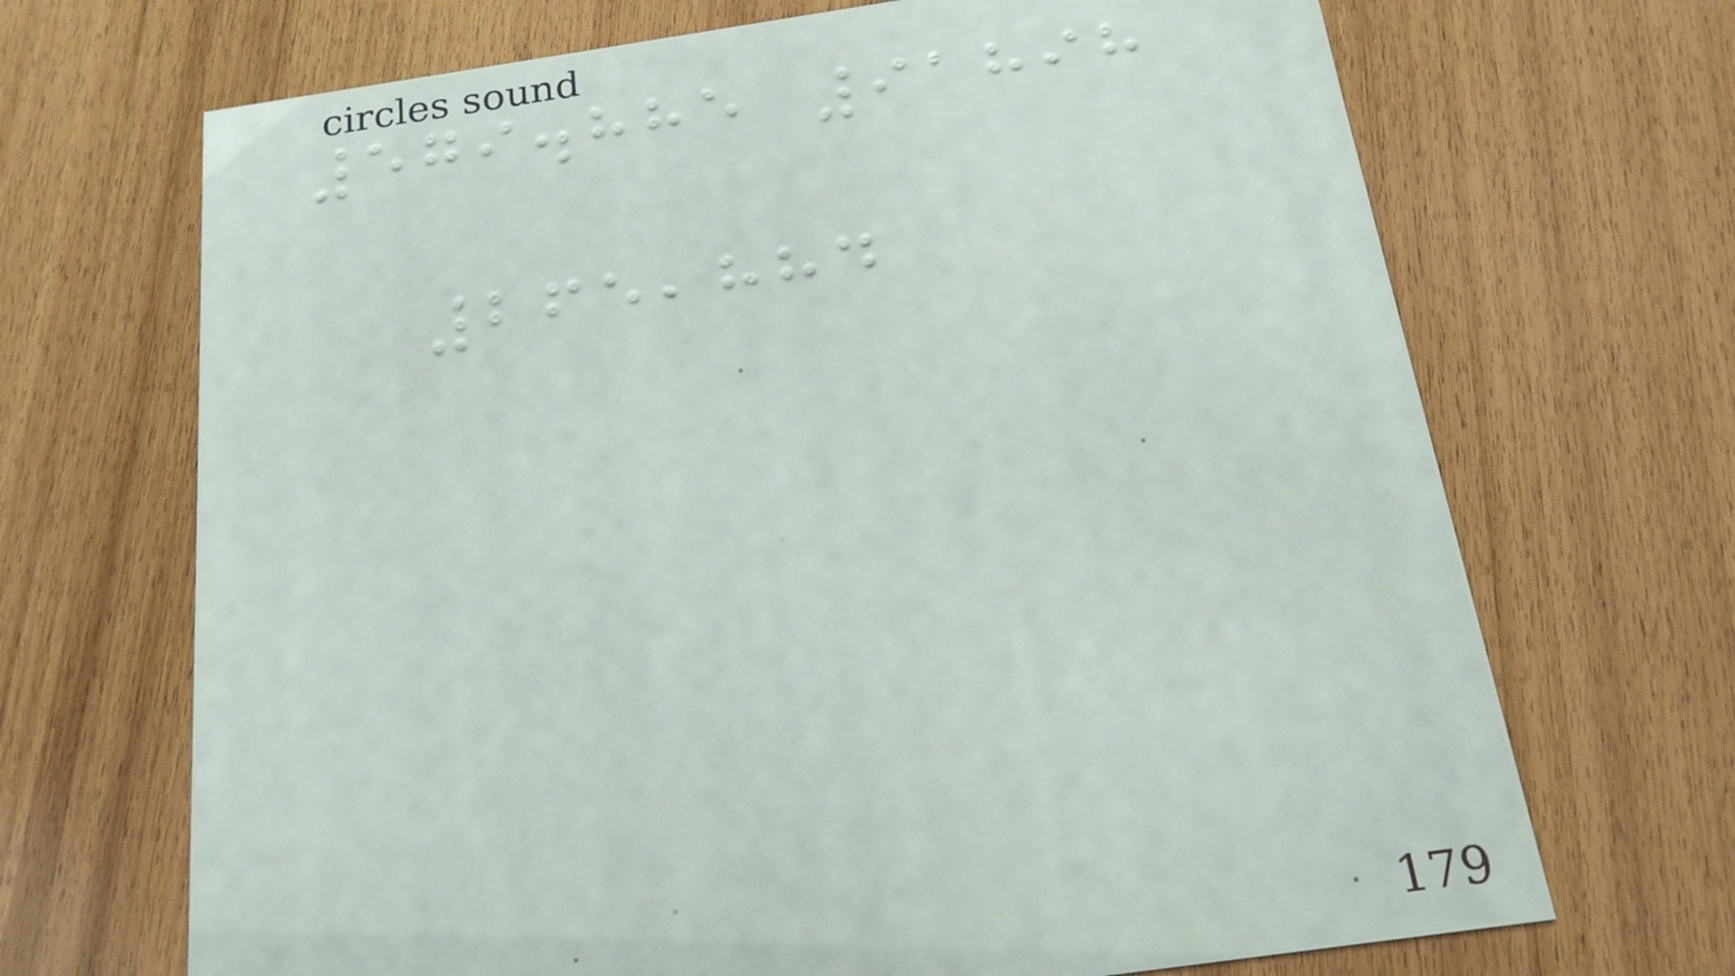579.885 91898
265,884
